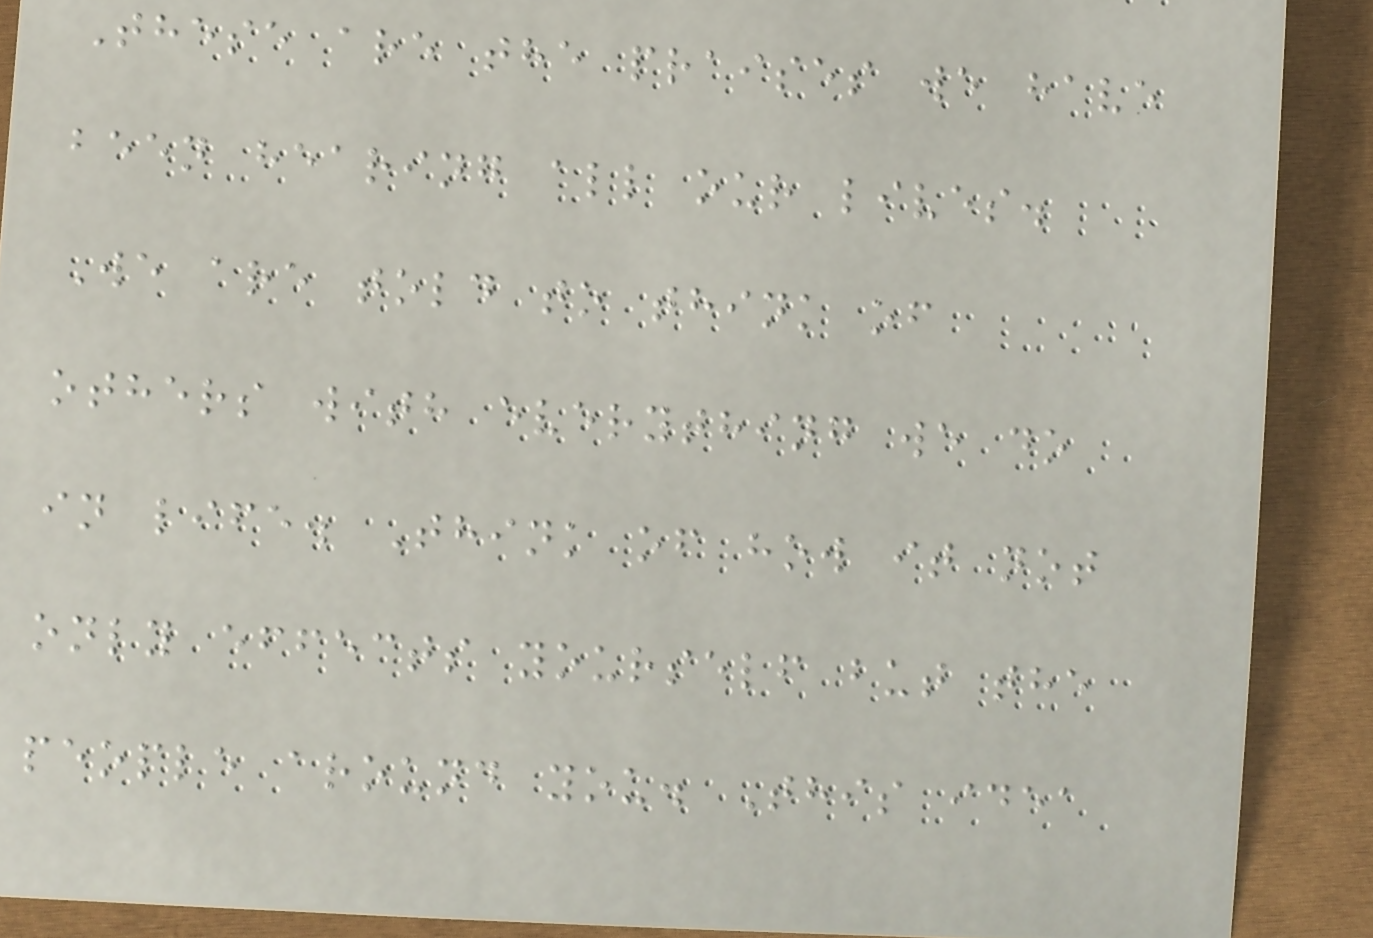These are the praises we have
been hearing all our lives.
We are told to think of
others with everything we do
in life. Think of how it not
only effects yourself but the
people around you. This idea
